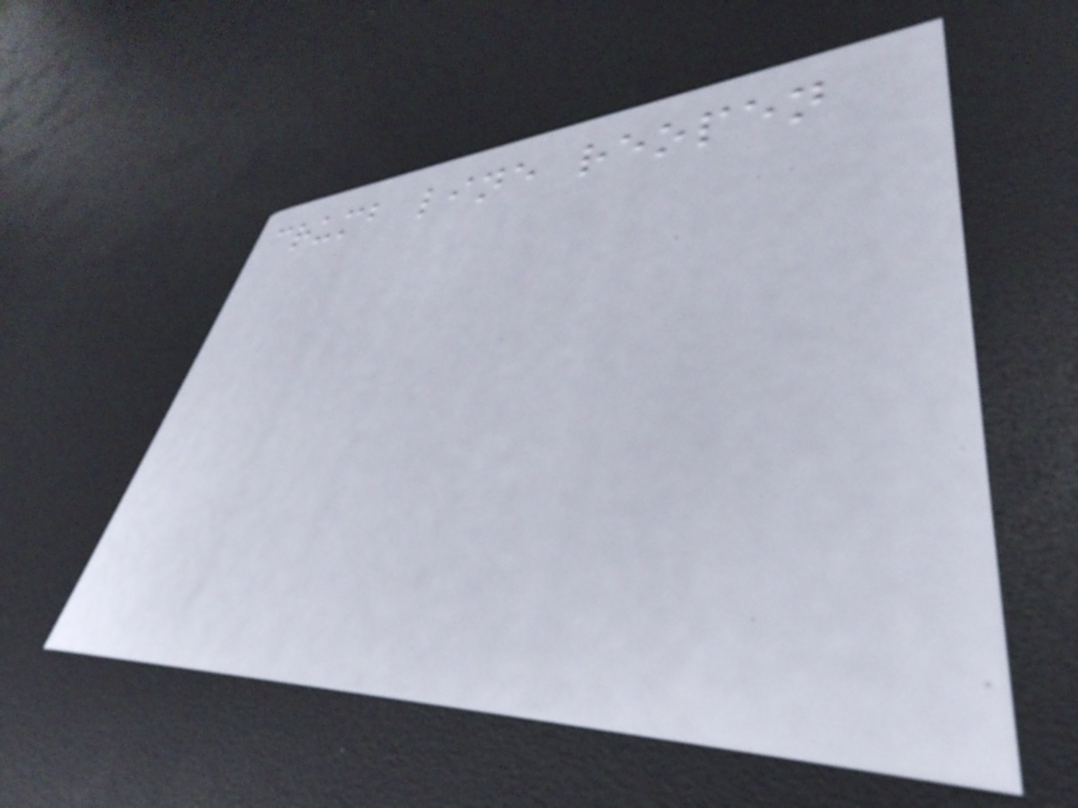crumb line reopen
